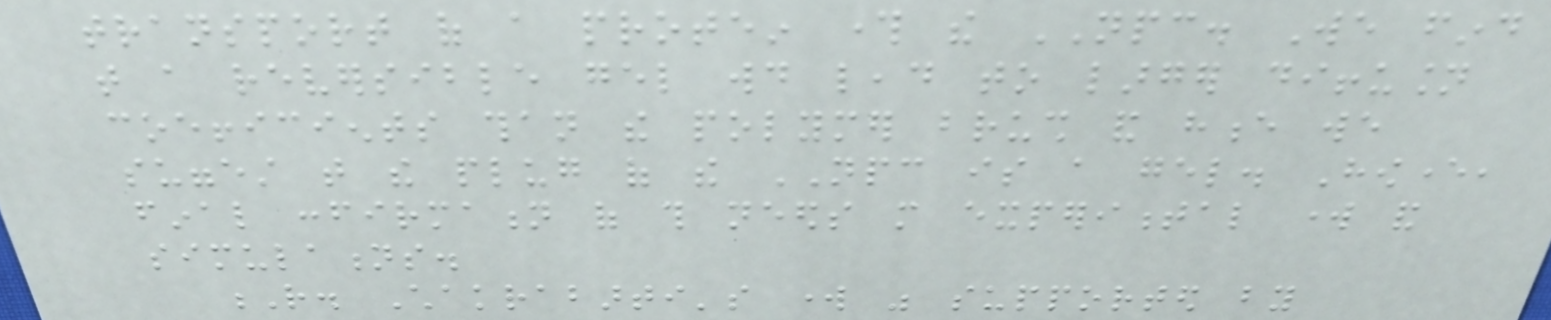transport of a protein through the NPC. We find
that a reversible gel would lead to larger diffusion
coefficients than the polymer brush and hence we
suggest that the plug of the NPC is a gel. However,
final confirmation of this needs more experimental work and
simulations.
R. Chakrabarti's work was supported by
